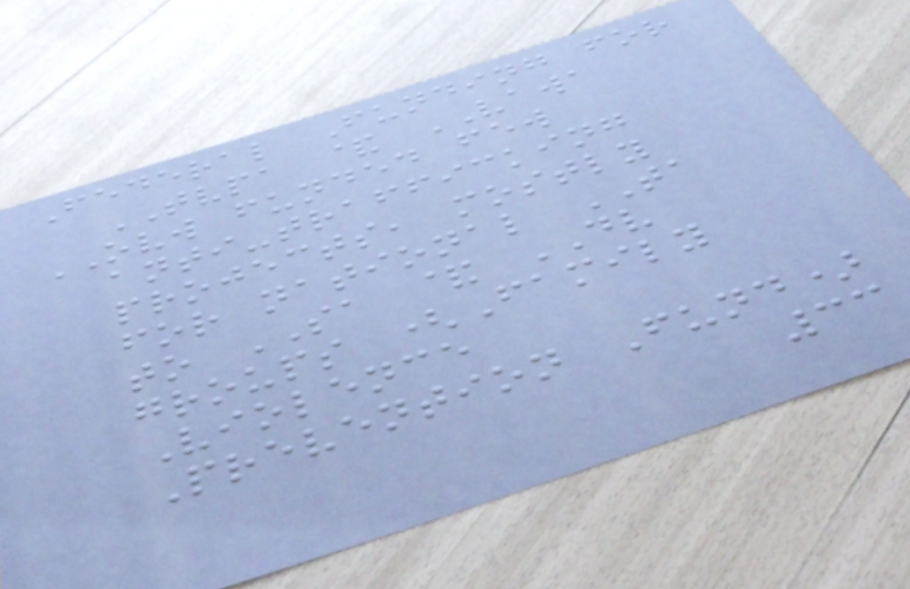Federal Funding for
TVPA & VAWA
OVW funded few
anti-trafficking
projects, mostly
for national TA
to SA & DV
groups (Family
Violence
Prevention Fund)
33
